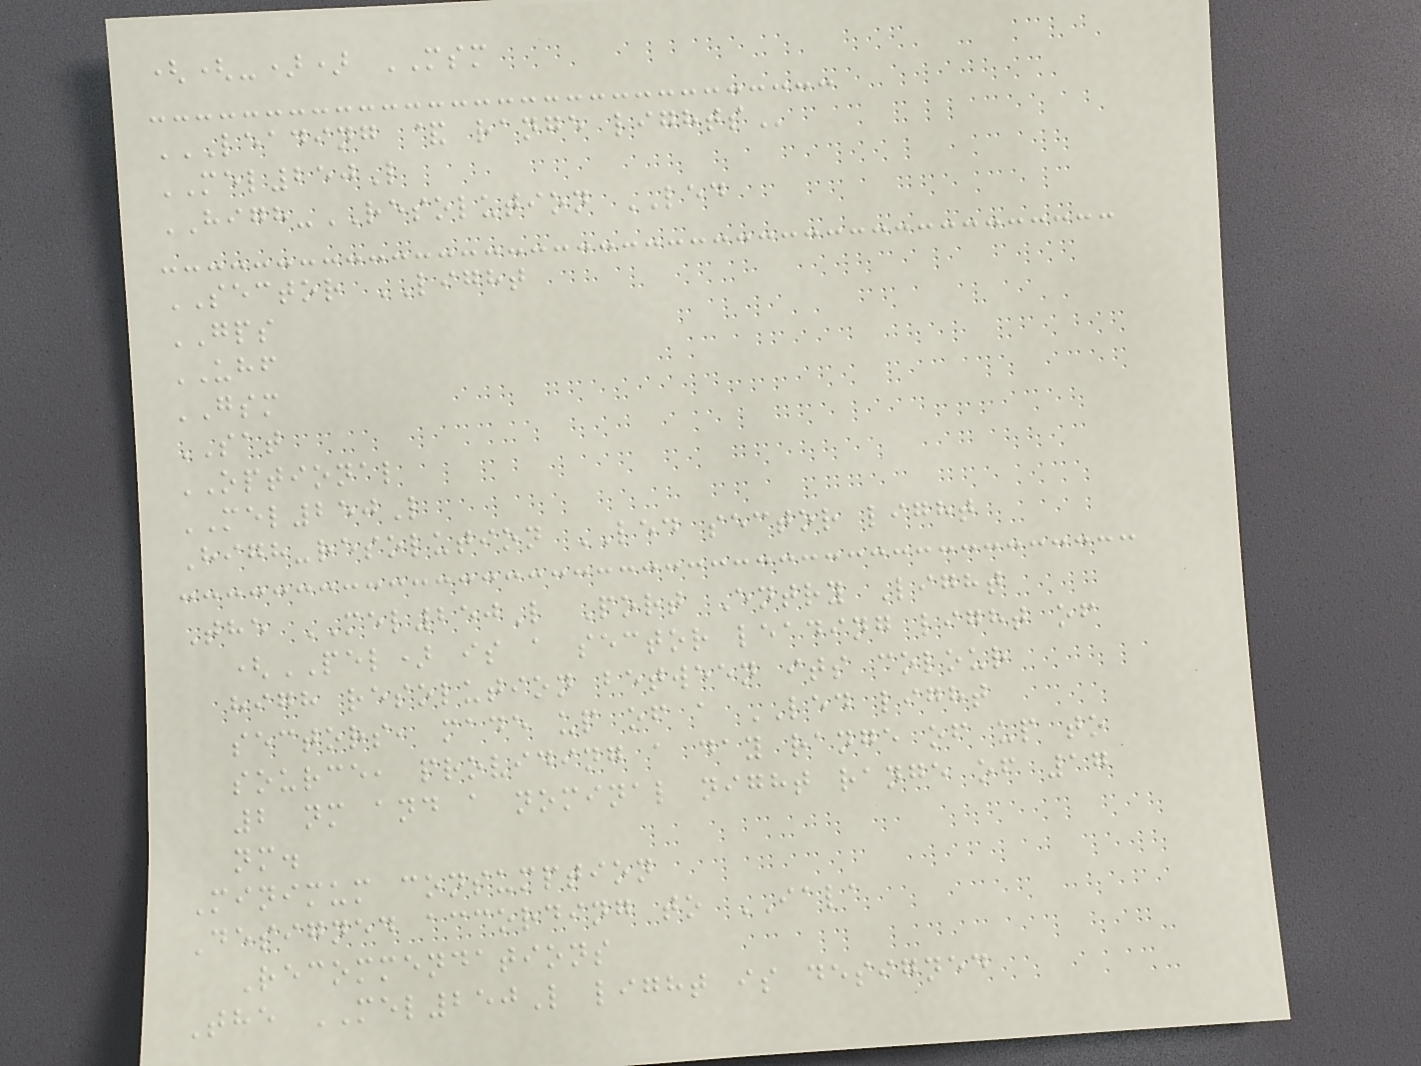((-)) MSM
LEADING & RANGE LIGHTS
MEL250L
HIGH-RESOLUTION LED
SECTOR LIGHT
GPS
UHF
GSM
SAT
OPTIONAL
MEL250L
High-resolution LED sector light
The MEL250L Port Entry Light
(PEL) is a sector leading light of
high resolution between its colour
sectors, made up of a LED light
source, providing a day range of up to
2 nm and a nominal night range of 17
nm.
Minimum consumption
Designed according to IALA
Recommendations
The MEL250L light is designed
